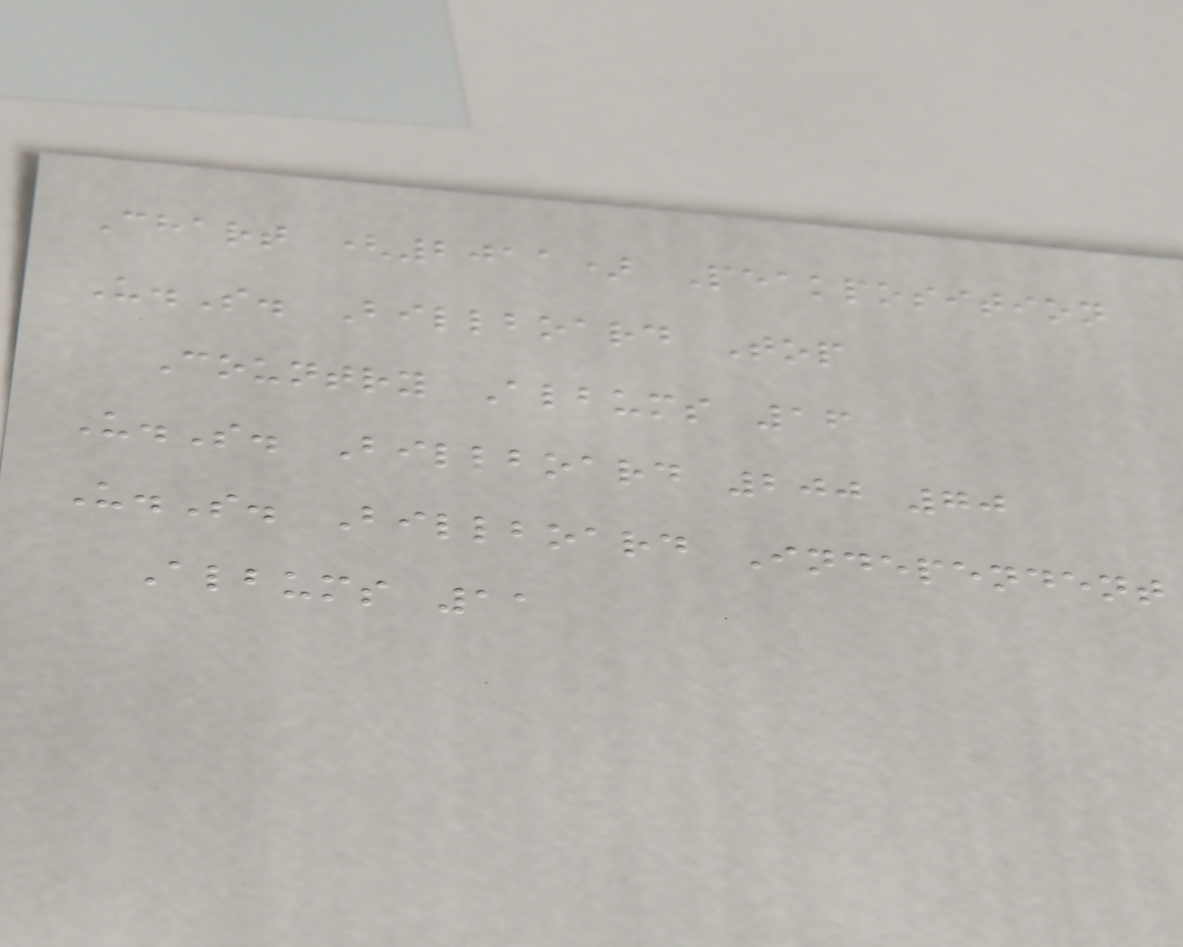Chart (2011) Peakposition
U.S. Billboard Top
Country Albums 16
U.S. Billboard 200 70
U.S. Billboard Independent
Albums 11
